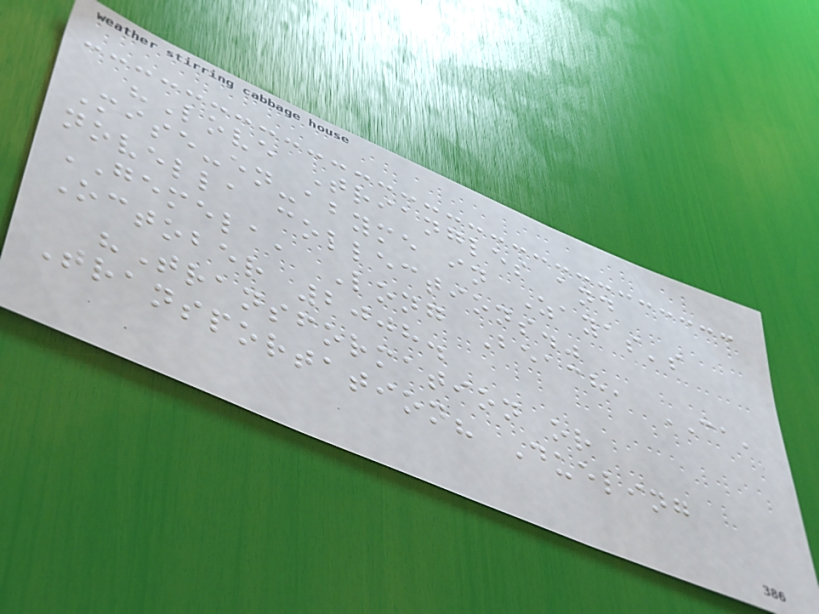"Love Triangles and
Mise-en-abyme in Zayas's
novella collections."
GEMELA, Long Beach, CA,
October 2008.
"Transformation or
Transportation? Dueling
